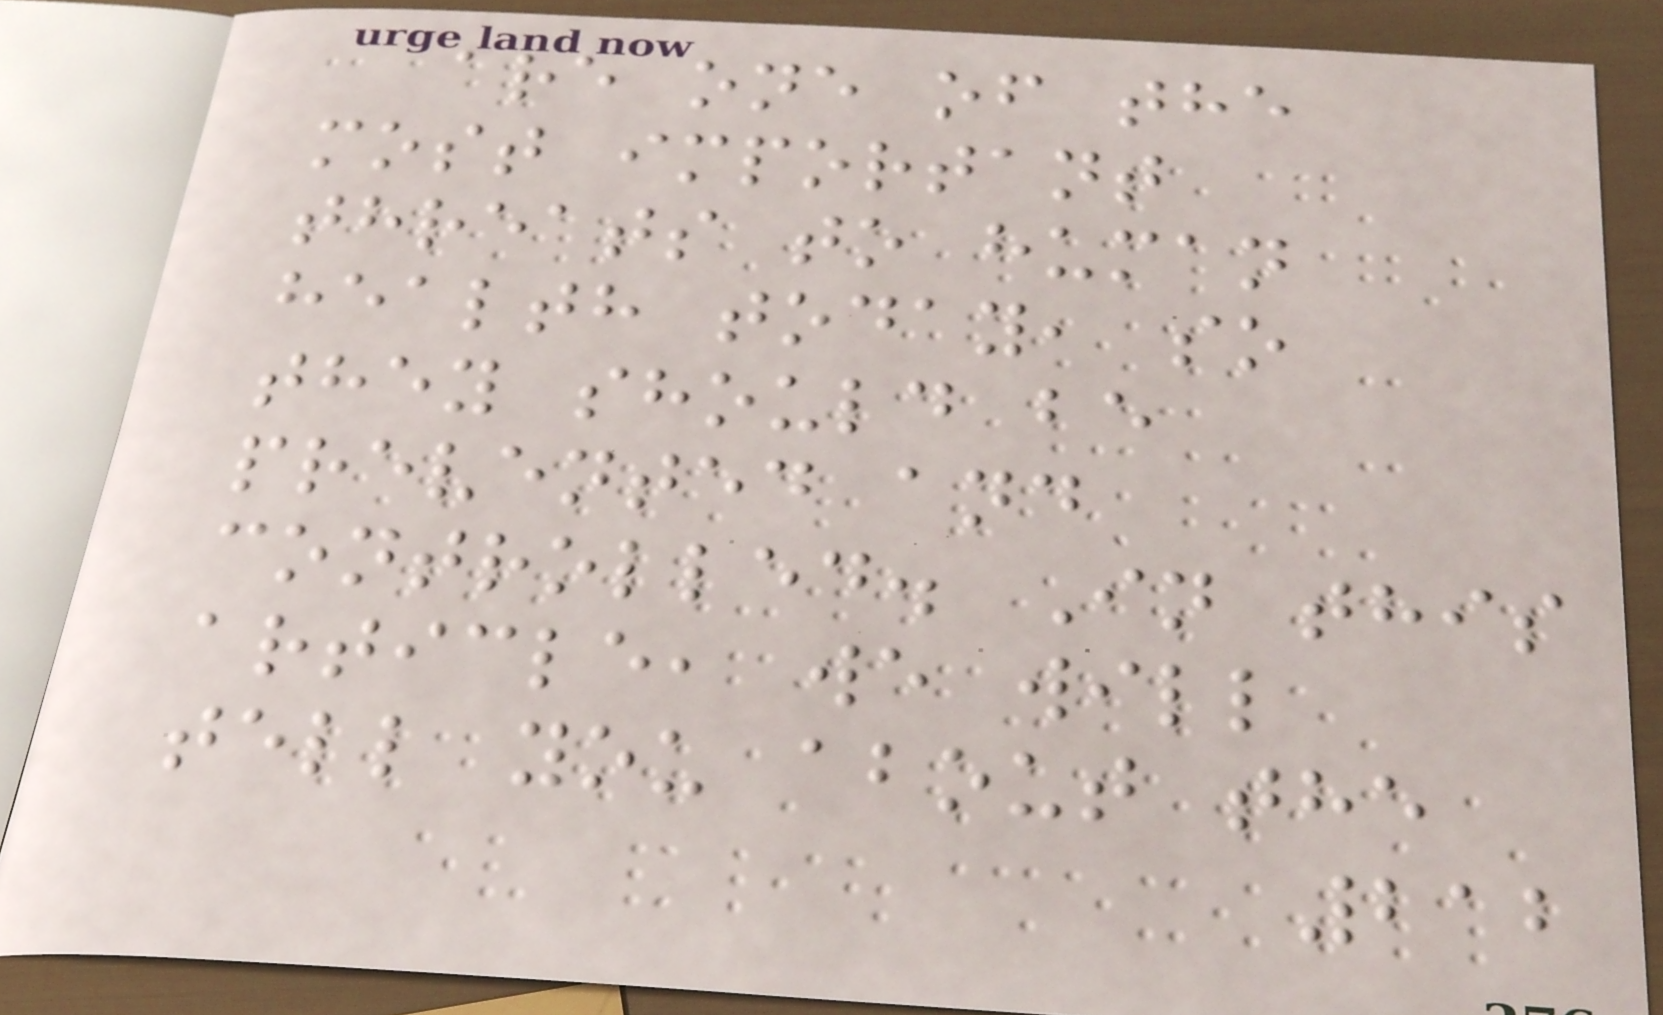are one of the
most important
threats to human
health today, so
they should be
prevented and
controlled. In this
article, we will
tell you about the
212
